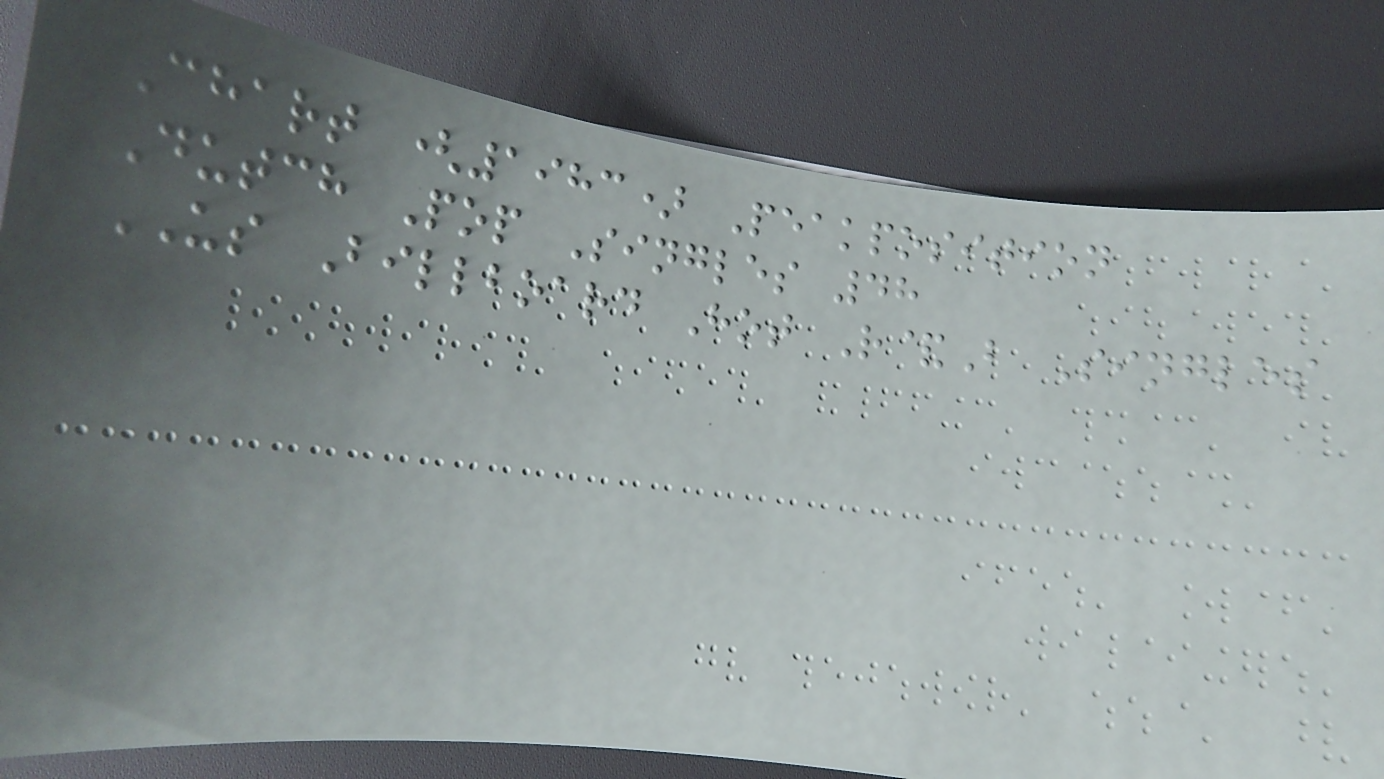Chart (1983) Peakposition
Dutch Pop Singles 48
US Billboard Hot R&B Singles
